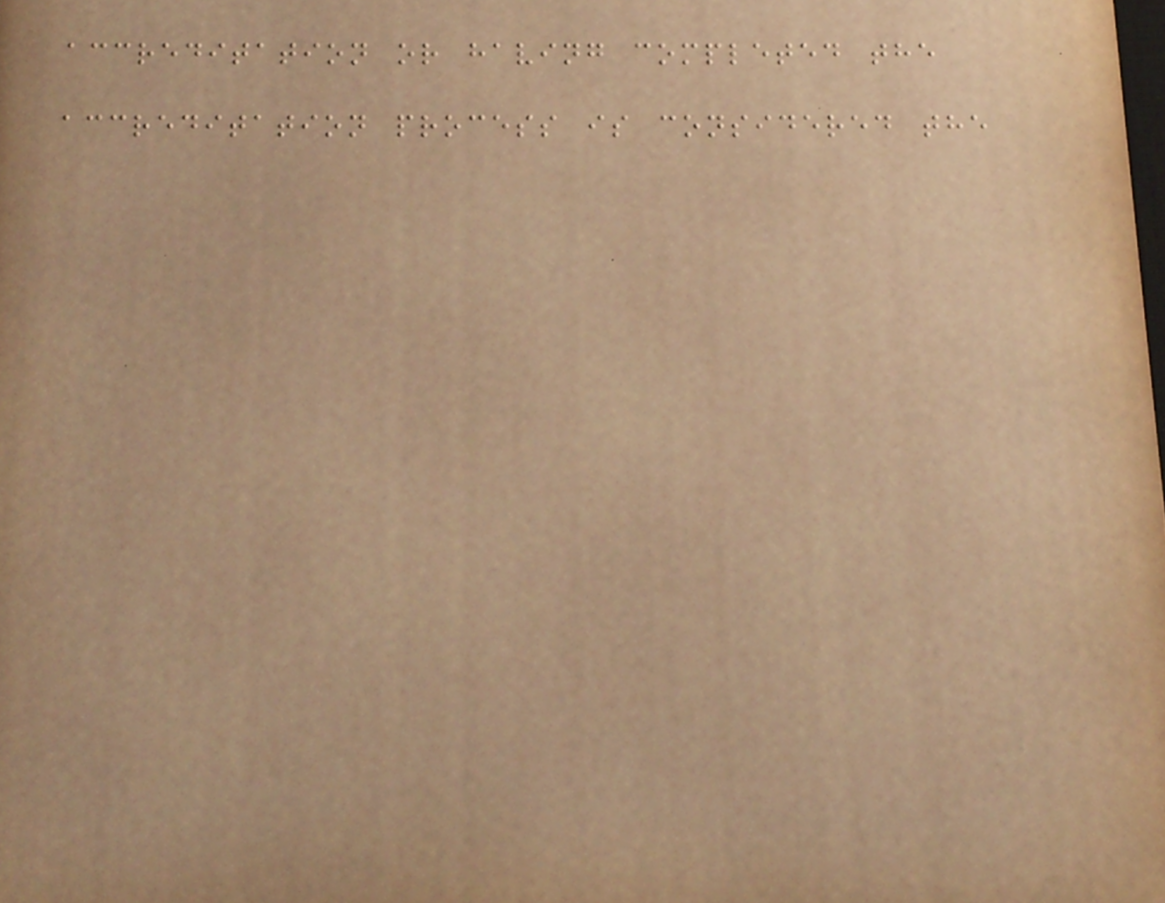accreditation or having completed the
accreditation process is considered the
